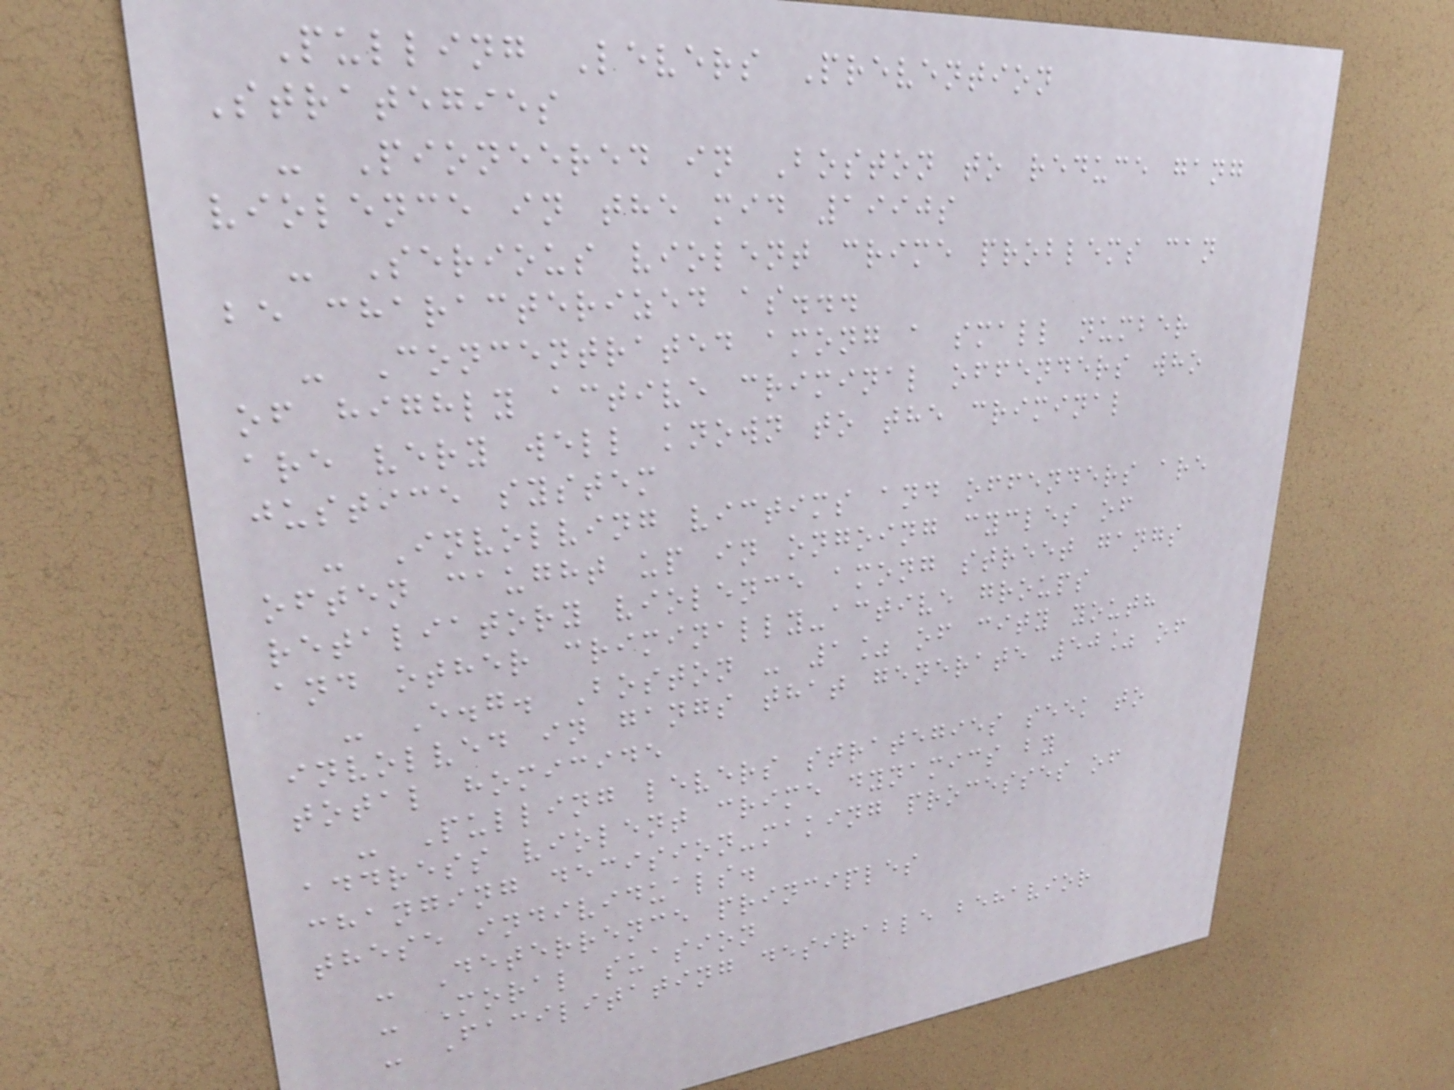Pulling Levers Prevention
Strategies
- Pioneered in Boston to reduce gang
violence in the mid 1990s
- Serious violent crime problems can
be characterized as...
- Concentrated among a small number
of highly active criminal offenders who
are very well known to the criminal
justice system
- Involving victims and offenders are
often caught up in ongoing cycles of
retaliatory violence among street gangs
and other criminally-active groups
- E.g. Boston - 1% of city youth
involved in gangs that generate 50% of
total homicide
- Pulling levers strategies seek to
address violent crime dynamics by
changing decision-making processes of
these individuals.
- Deterrence principles
- Moral suasion
- Facilitating desirable behavior
